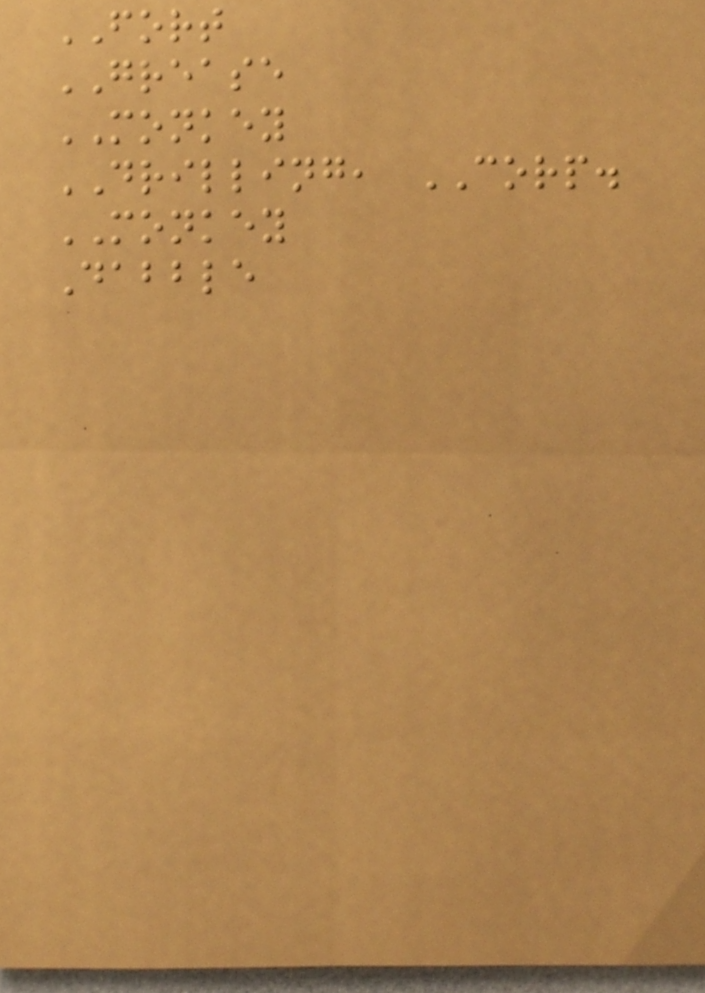FORT
GREASE
MONKEY
DRILLING, CORP.
MONKEY
Dabble
